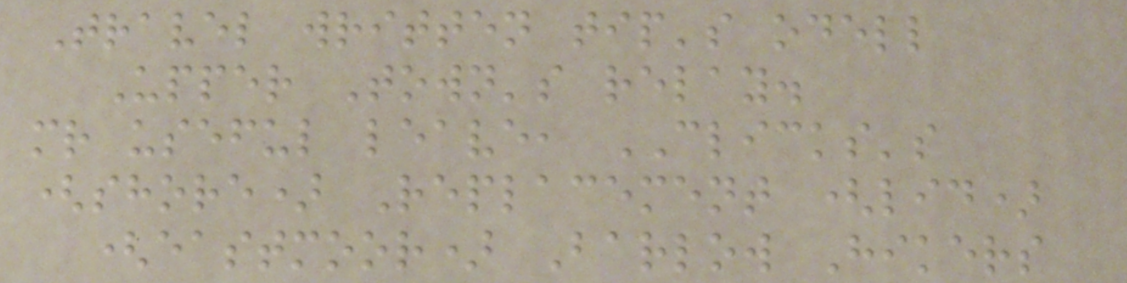Travel written tip's odell
Upper Town's relay.
mr useful leave, CLICKS's
(shore) Replacement (lid)
(eastmoor) Barlow Hikers
